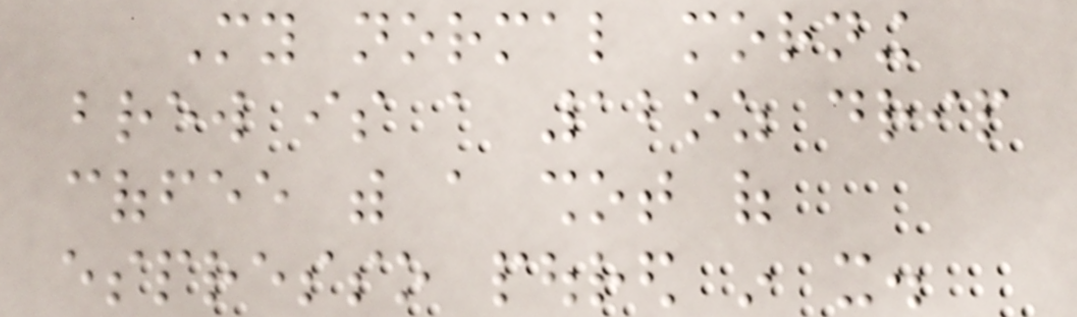My normal morning
brew is a 12oz drip
coffee with a shot of
espresso poured in it.
